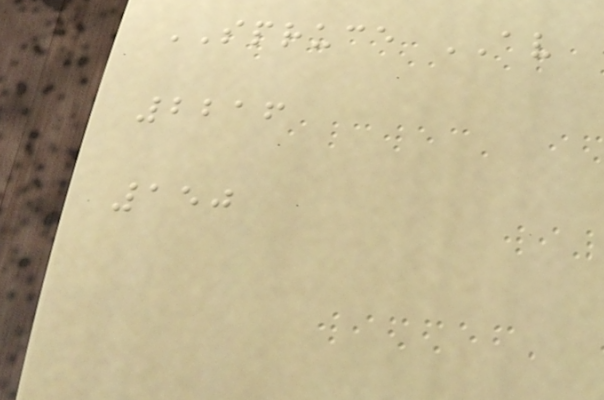SPRUCE AV
2216
150
